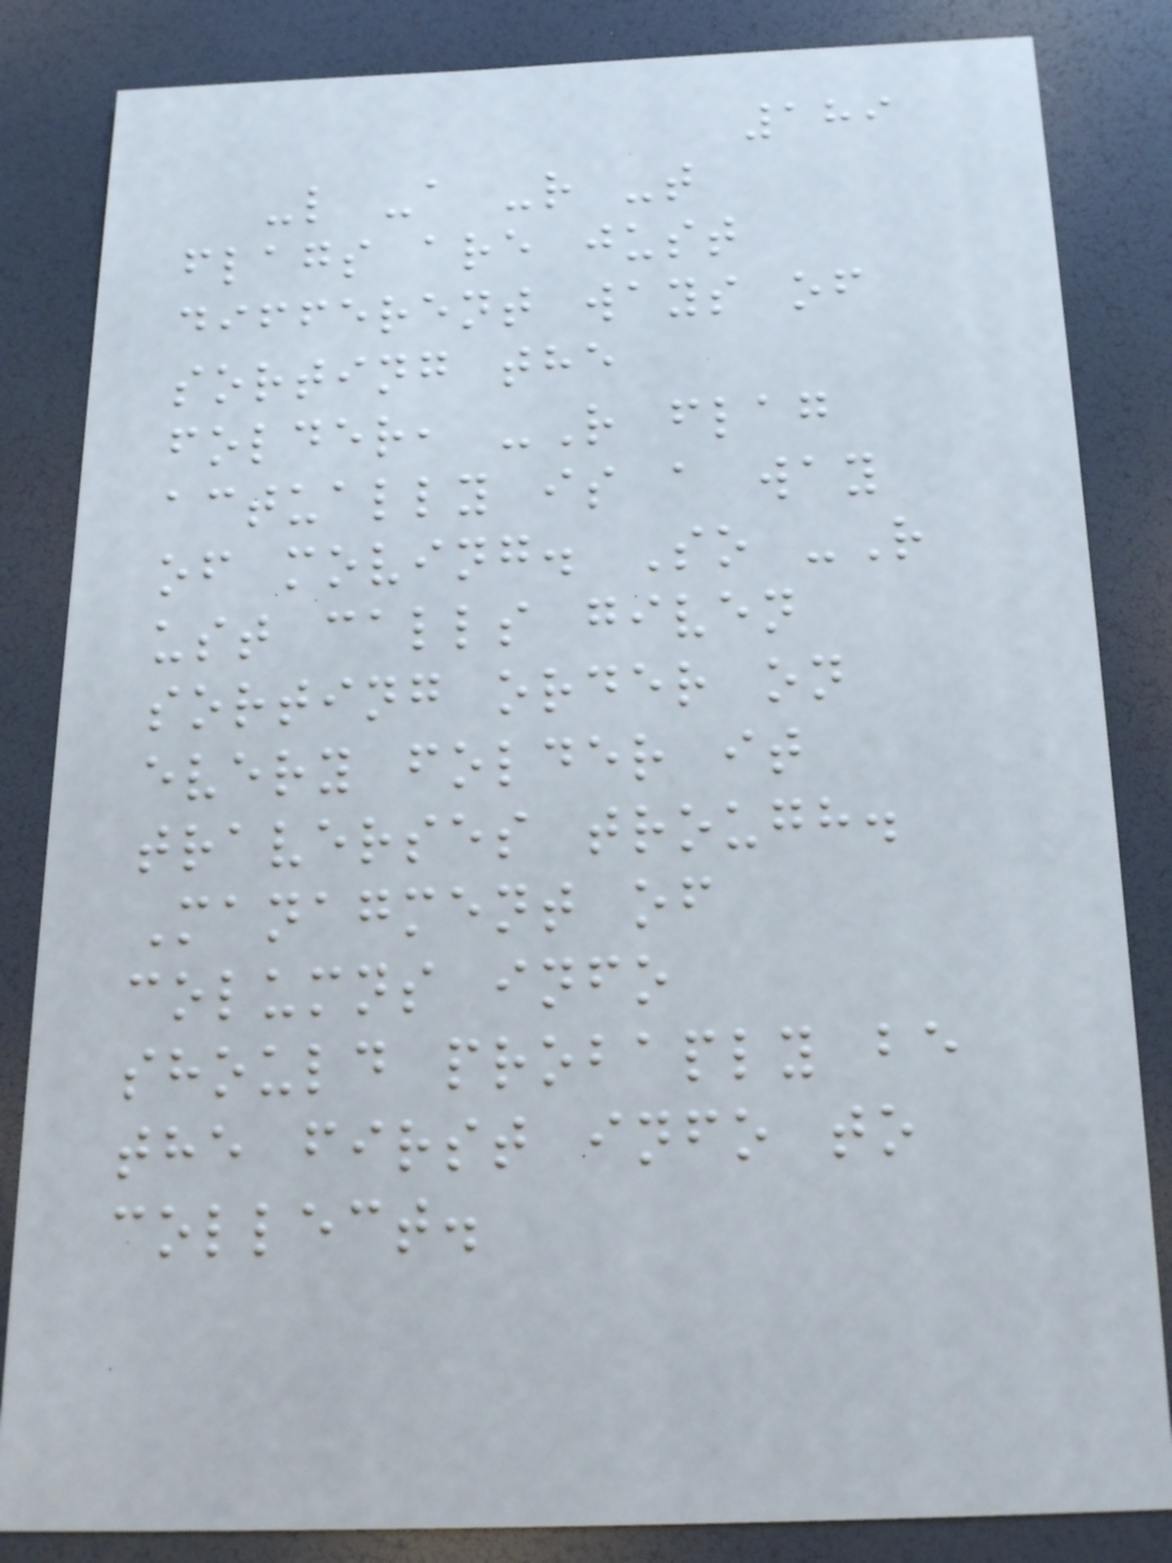189
-l -a -r -t
flags are just
different ways of
sorting the
folder, -R flag
actually is a way
of moving. So -R
ust calls given
sorting order on
every folder it
traverses trough.
Managment of
columns info
should probaply be
the first info to
collect.
